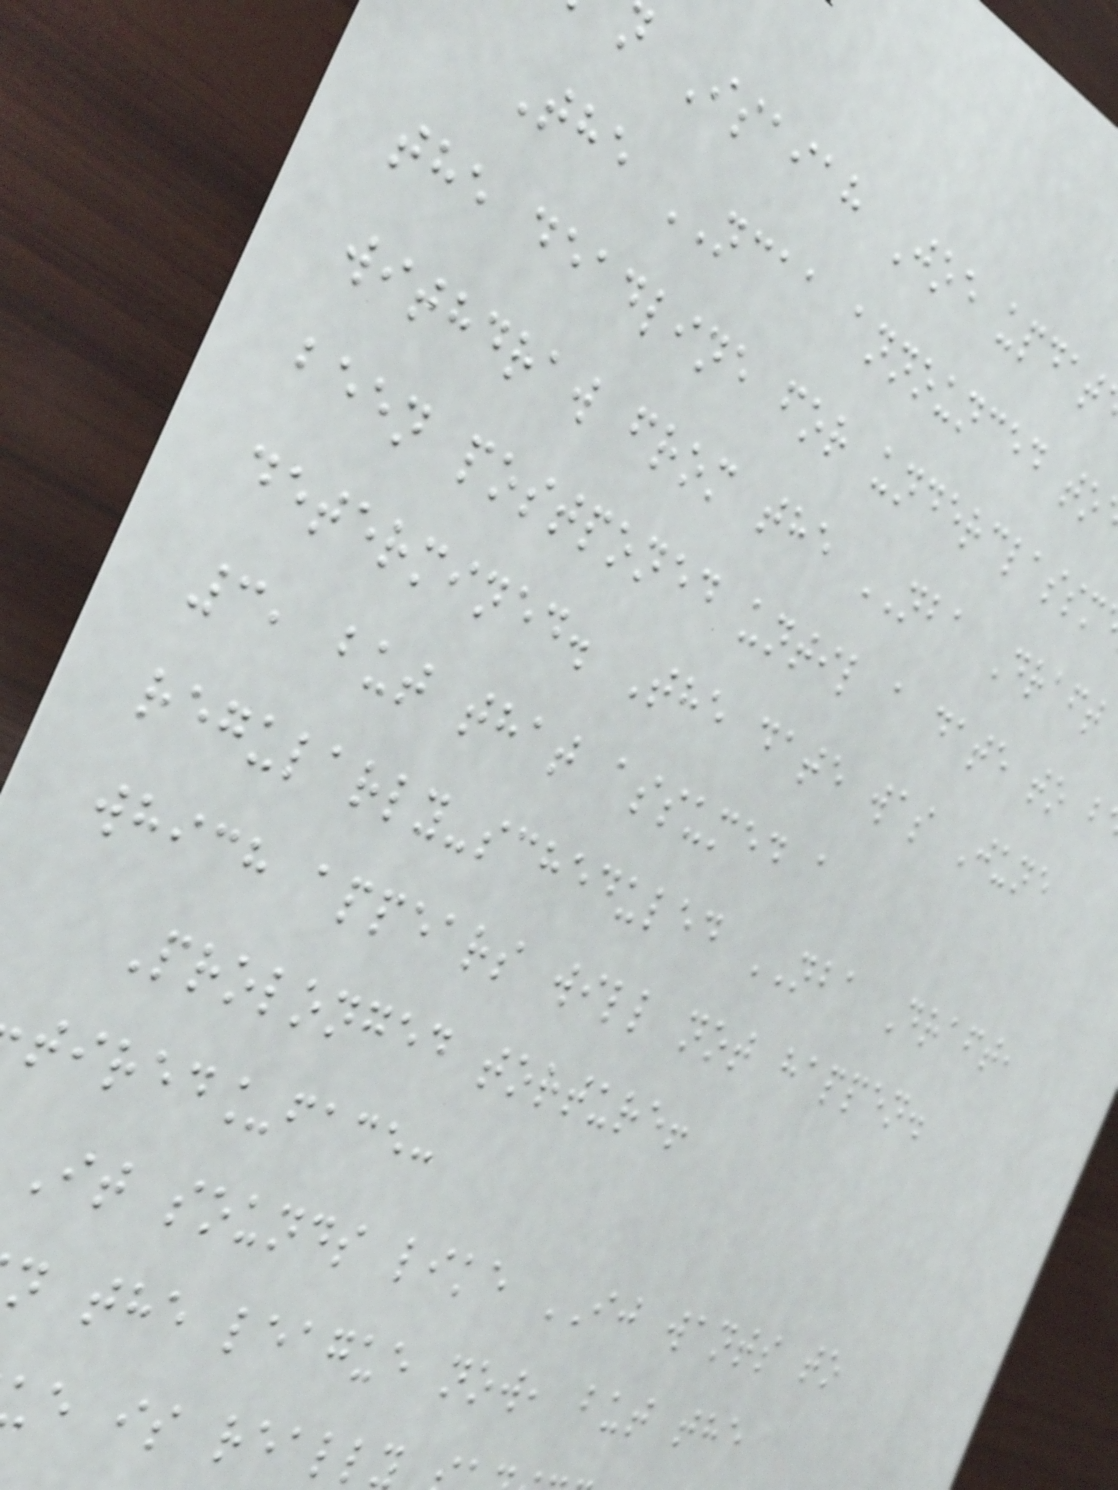n Isaiah Joe updat
The NCAA announced to
the deadline for underclassm
withdraw from the NBA Draft
been postponed until a date to b
determined. The date was June
3, but that assumed a
regularly-scheduled NBA Draft,
which appears will not happen.
Prolonged torture!
tired_face:
It sounds like IJ wants to
n the league now, but the
e is really
